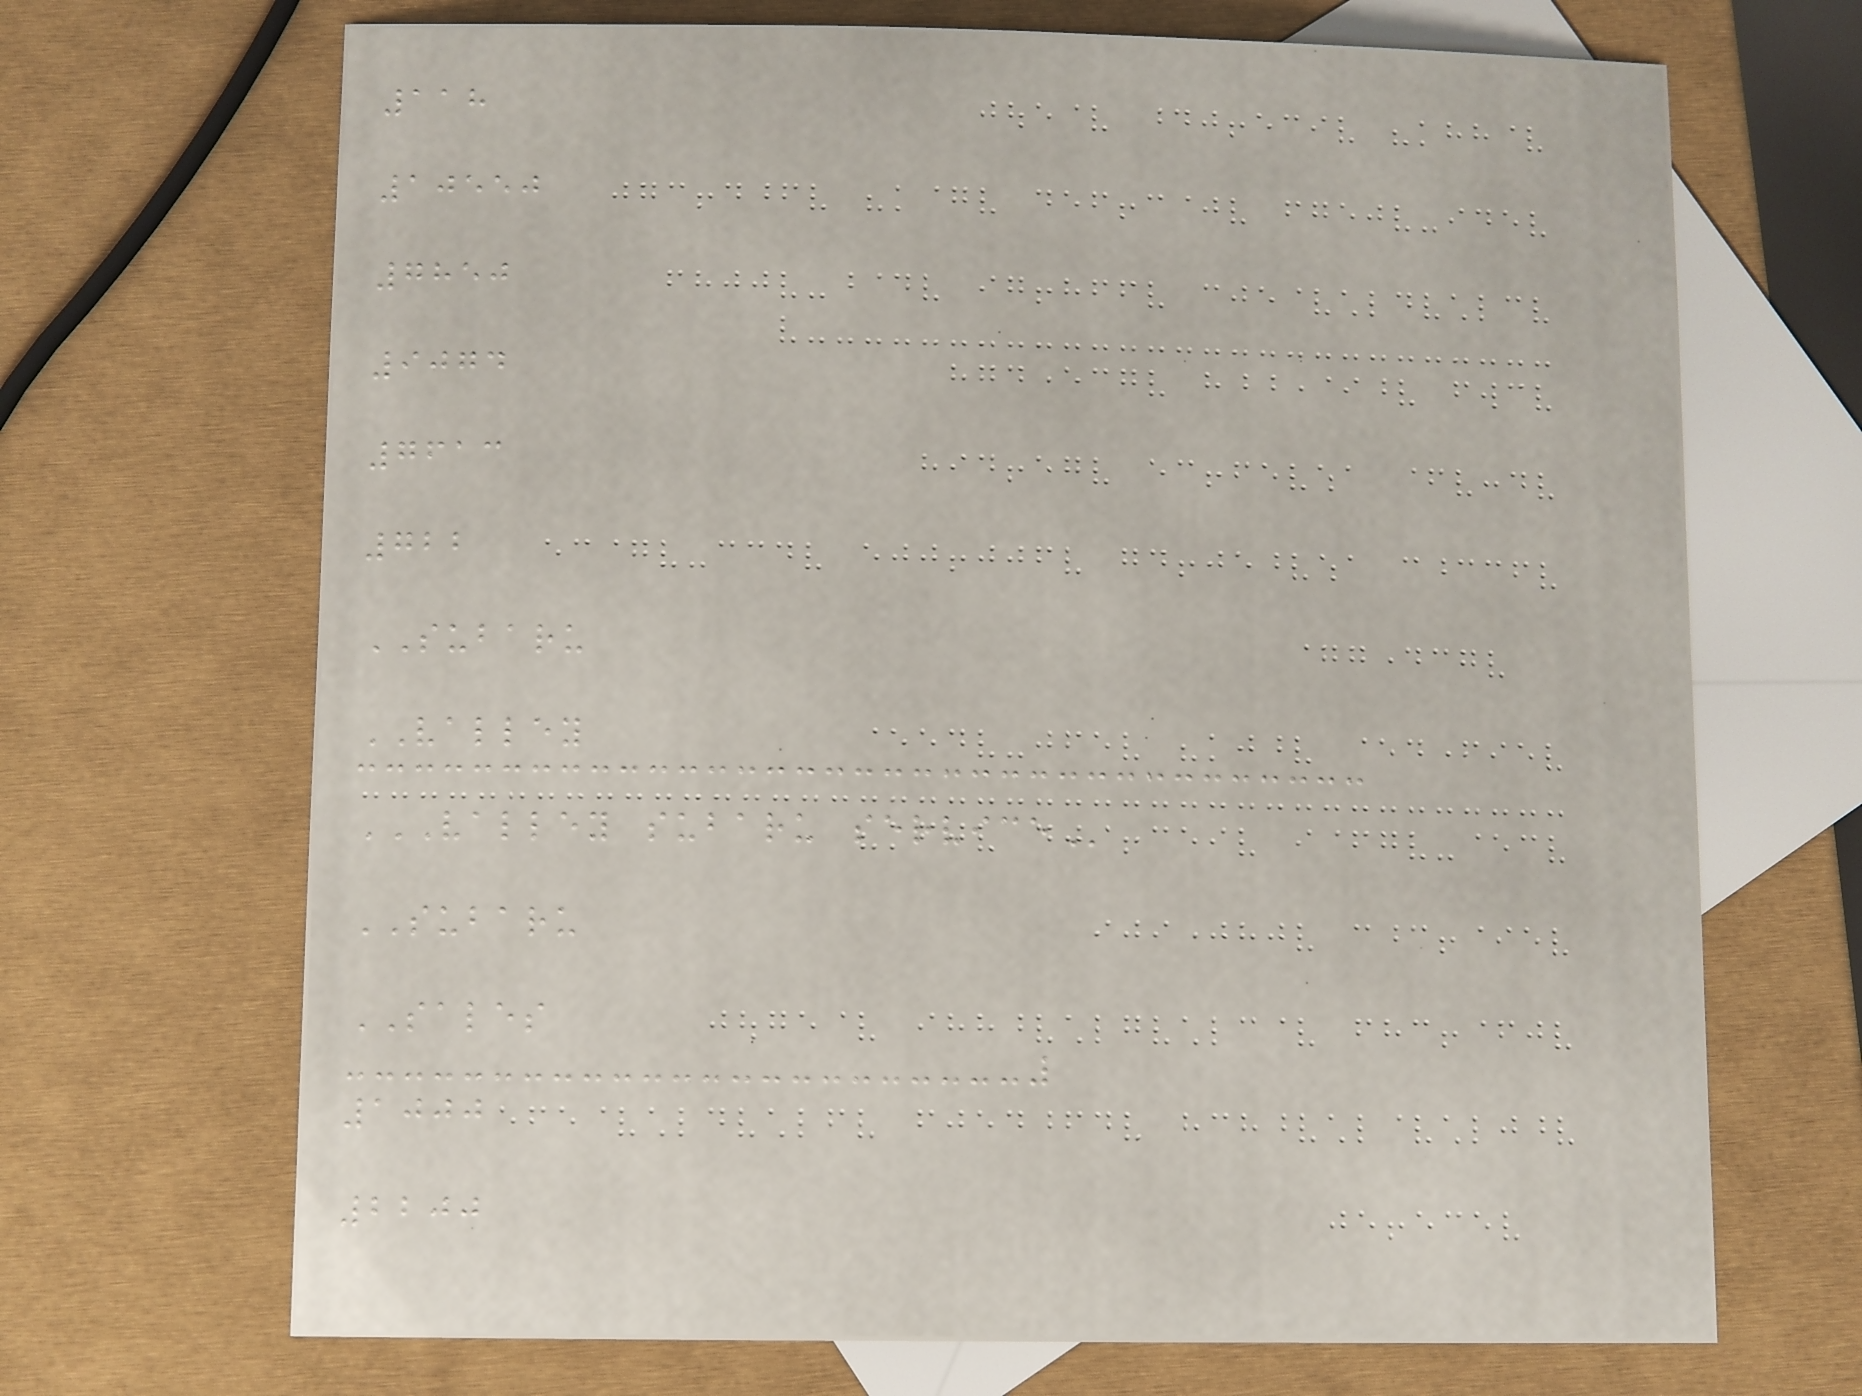118
10550
7850
9074
7613
722
SUBARU
VALLEY
VALLEY SUBARU SERVICE
SUBARU
SALES
1000
2200
